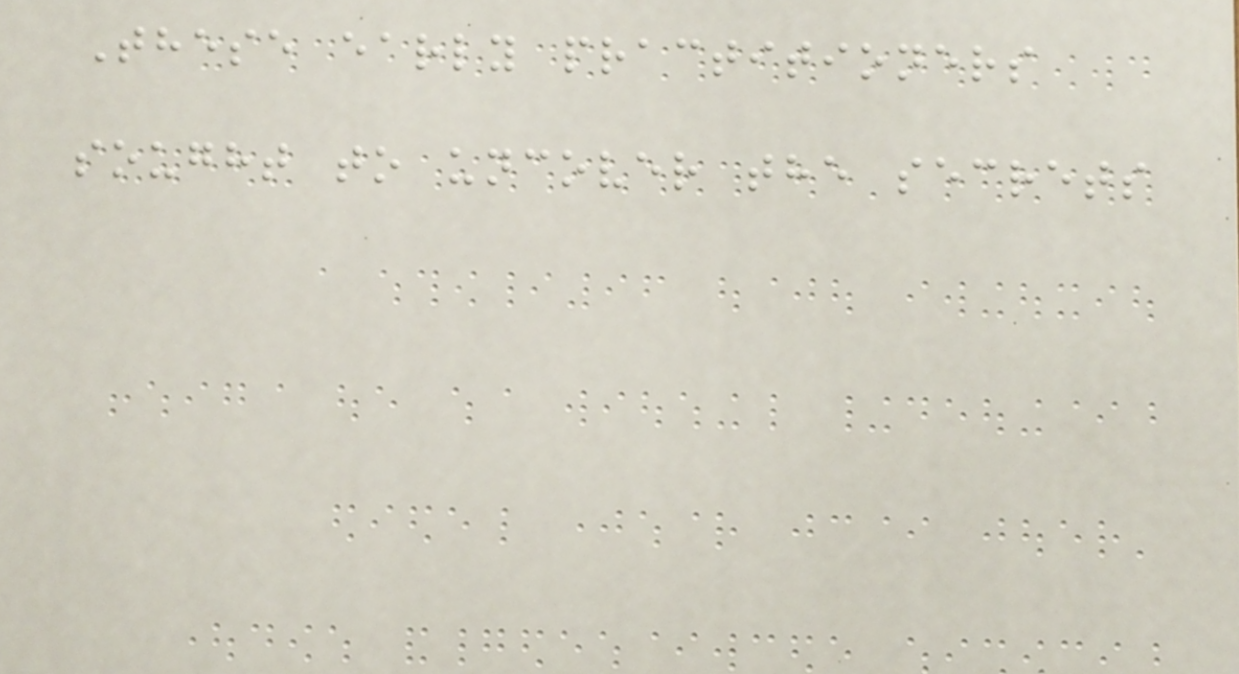These early practitioners
sought to uncover the secrets
